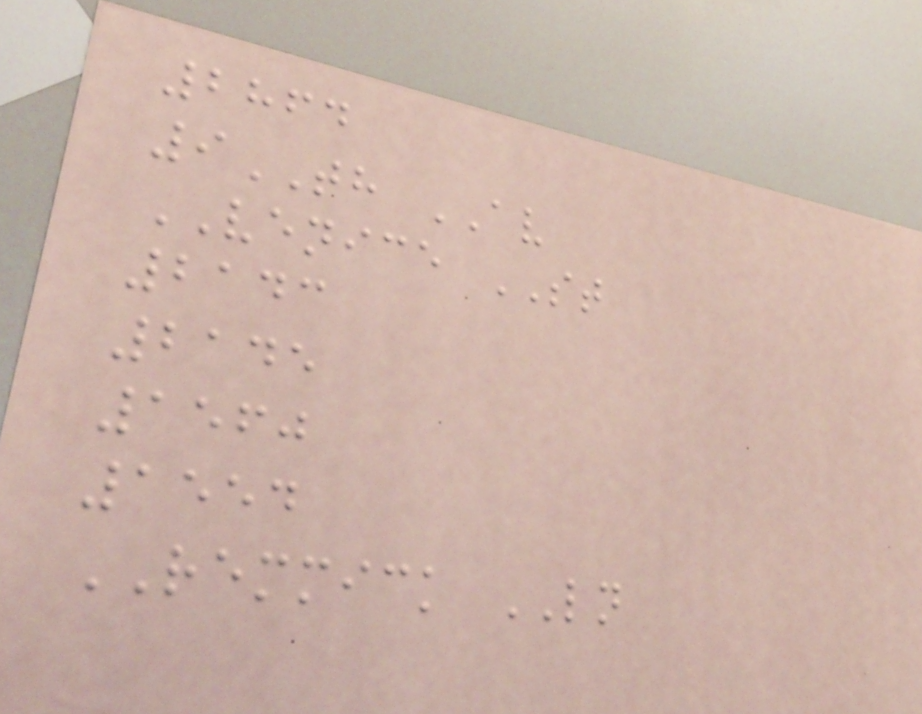2864
9TH AV
VENICE ST
2143
2145
1560
1554
REMMICK LN
